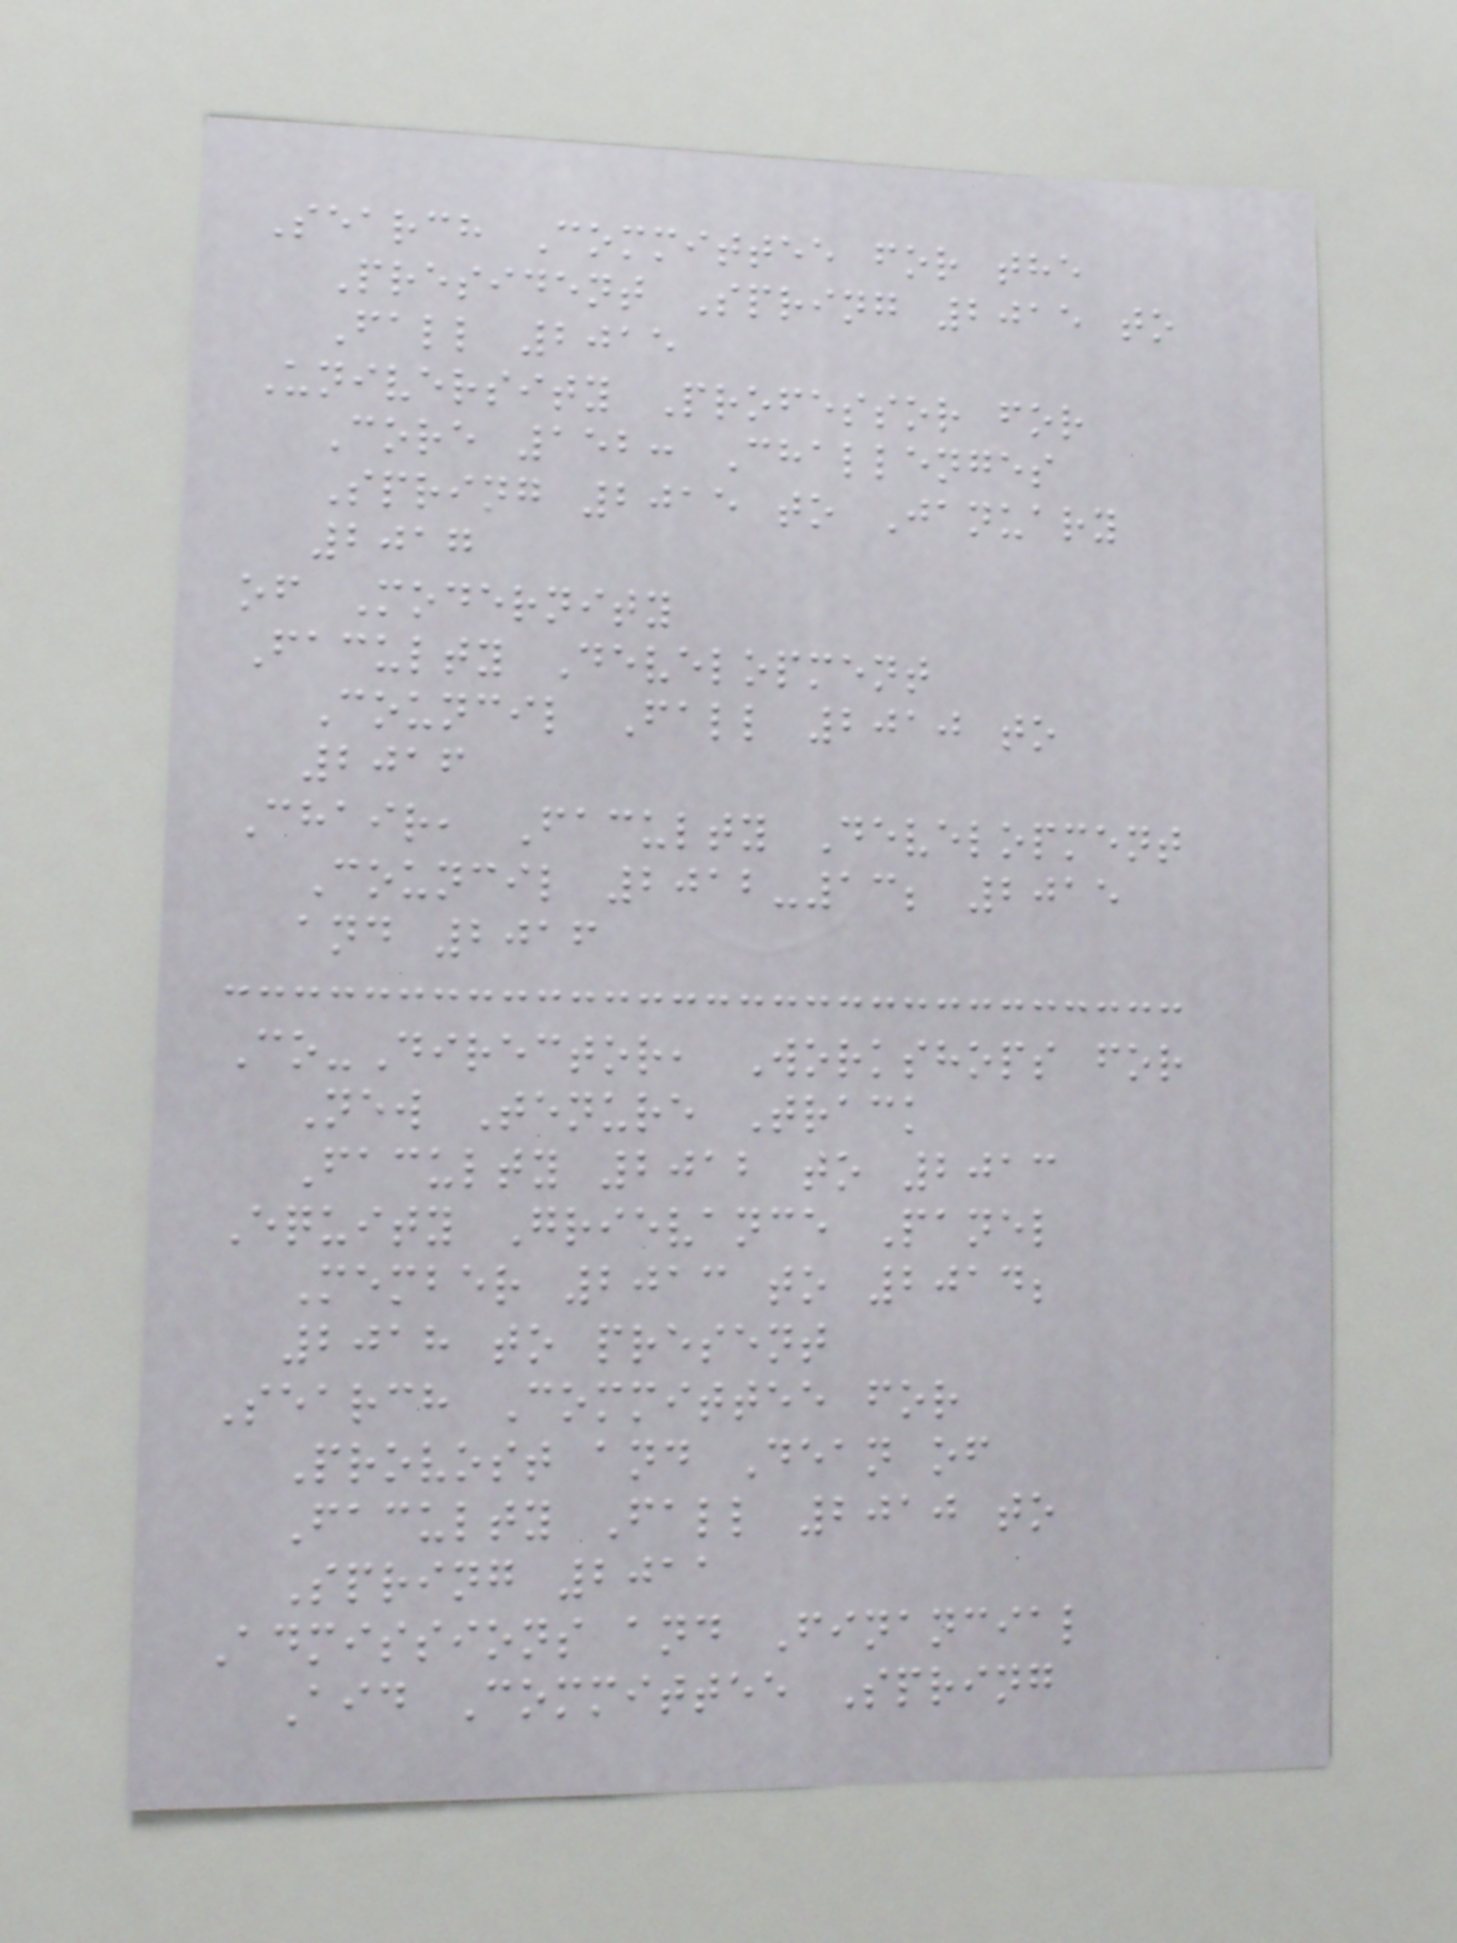Search Committee for the
President Spring 2015 to
Fall 2015
University Professor for
Core 152: Challenges
Spring 2015 to January
2017
of Modernity
Faculty Development
Council Fall 2010 to
2016
Chair, Faculty Development
Council 2012-13; 2015
and 2016
Co-Director, Workshops for
New Tenure Track
Faculty 2012 to 2013
Equity Grievance Panel
Member 2013 to 2014;
2018 to present
Search Committee for
Provost and Dean of
Faculty Fall 2010 to
Spring 2011
Admissions and Financial
Aid Committee Spring
